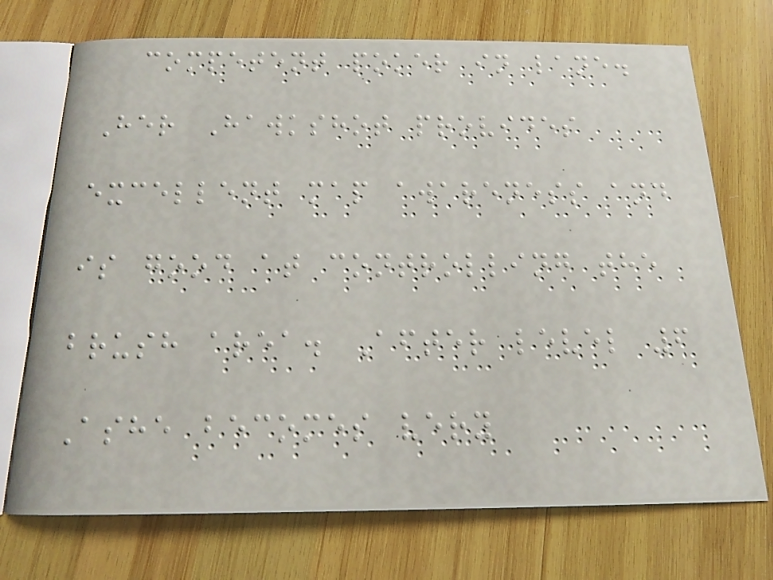competent poker in lane.
Her Hawkshot provides
excellent map awareness and
is good at controlling the
brush area. After level 6
Ashe becomes very
